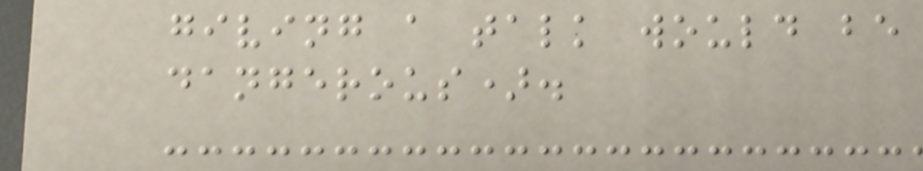giving a talk would be
dangerous).
